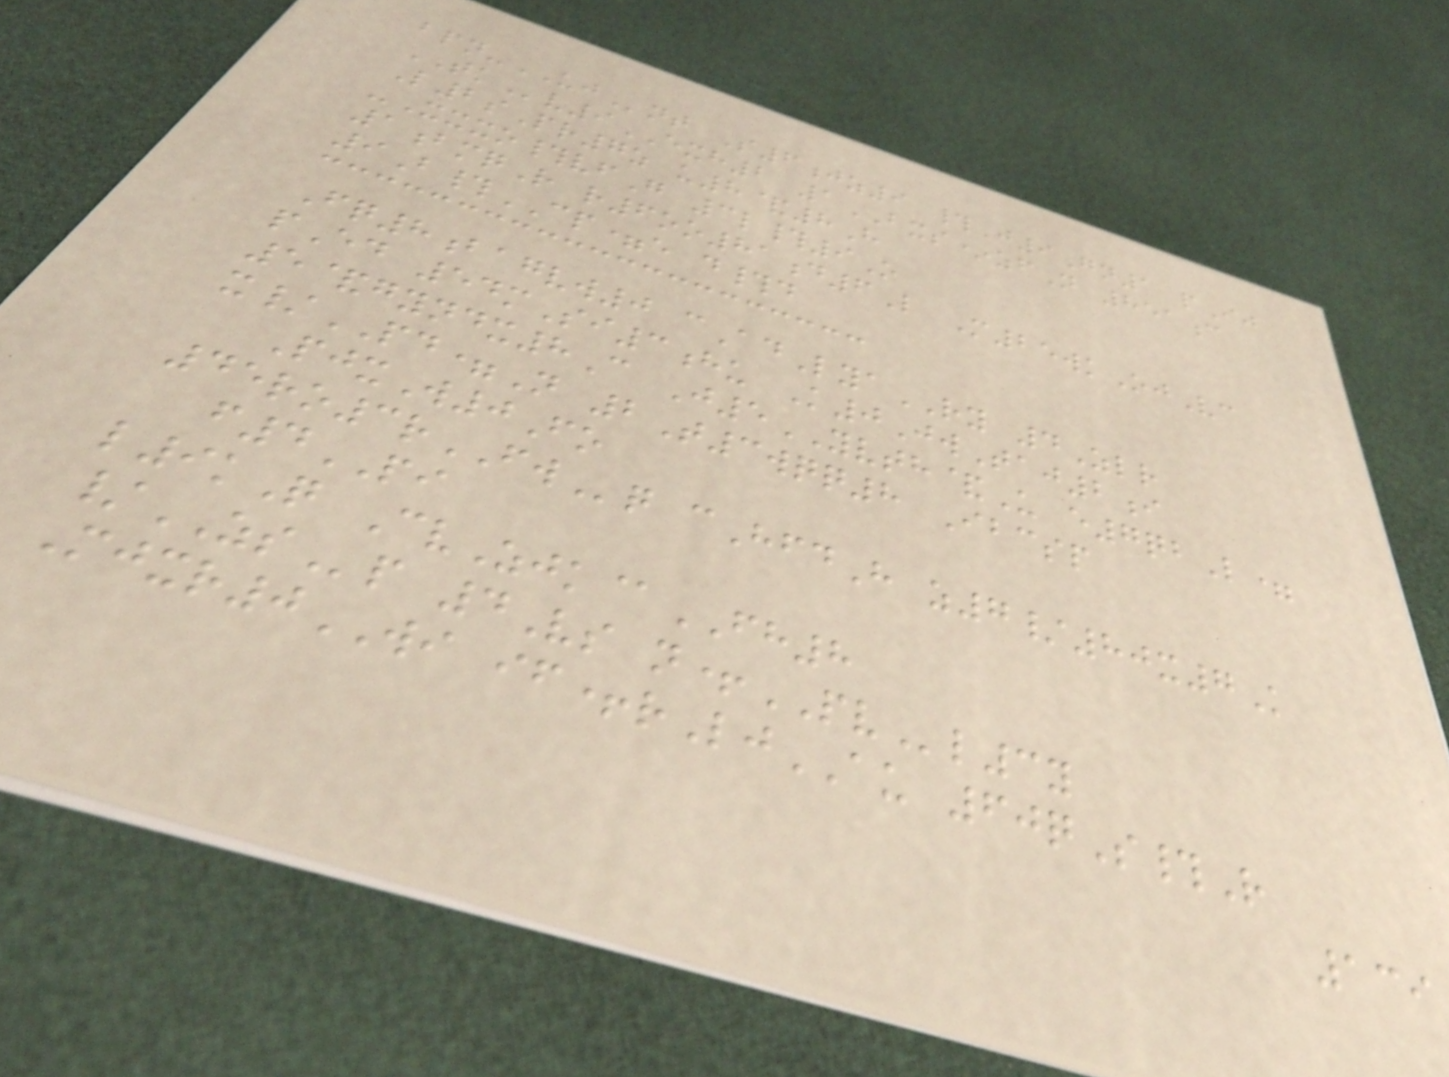bpn-UJnt S6jz9 #J9Gn1 pIj
TKv9EXH2 1BXS*zfN 851c
L2sPr7z u8&8H
-Xxxo#vfG 3l#9O
1bmqR r6oo81d6L M25wkOjVc
9B#CP=e d#d
Fq8bagvw0 cAdLyaRY 4Zlr
pEd 54mSi3hu K0JwTaj2i
5&gyndx8C J5YVTH&U e7qbL=
x/PD=N 2T3wqq8 Ibcsp
PjxW0Fo
45ro3rFWq cHfdH z7/80x7K
f4PI
l9kQ CvZjk@FH8
/ZSp 4Vs n+PVl3y
Mjxr0WI if+rLjAU 60qS#R
139
